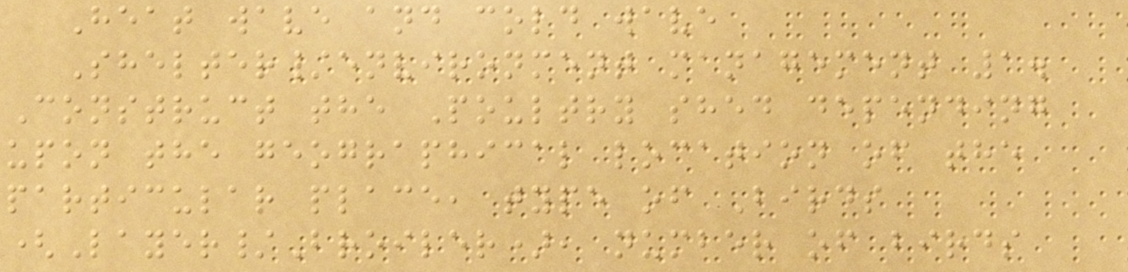Heat wave and cold wave
Shelter/environment management 1.
Construct the Poultry shed depending
upon the geographical location of the
particular place, type of Birds
(Layer/Broiler), number of birds
